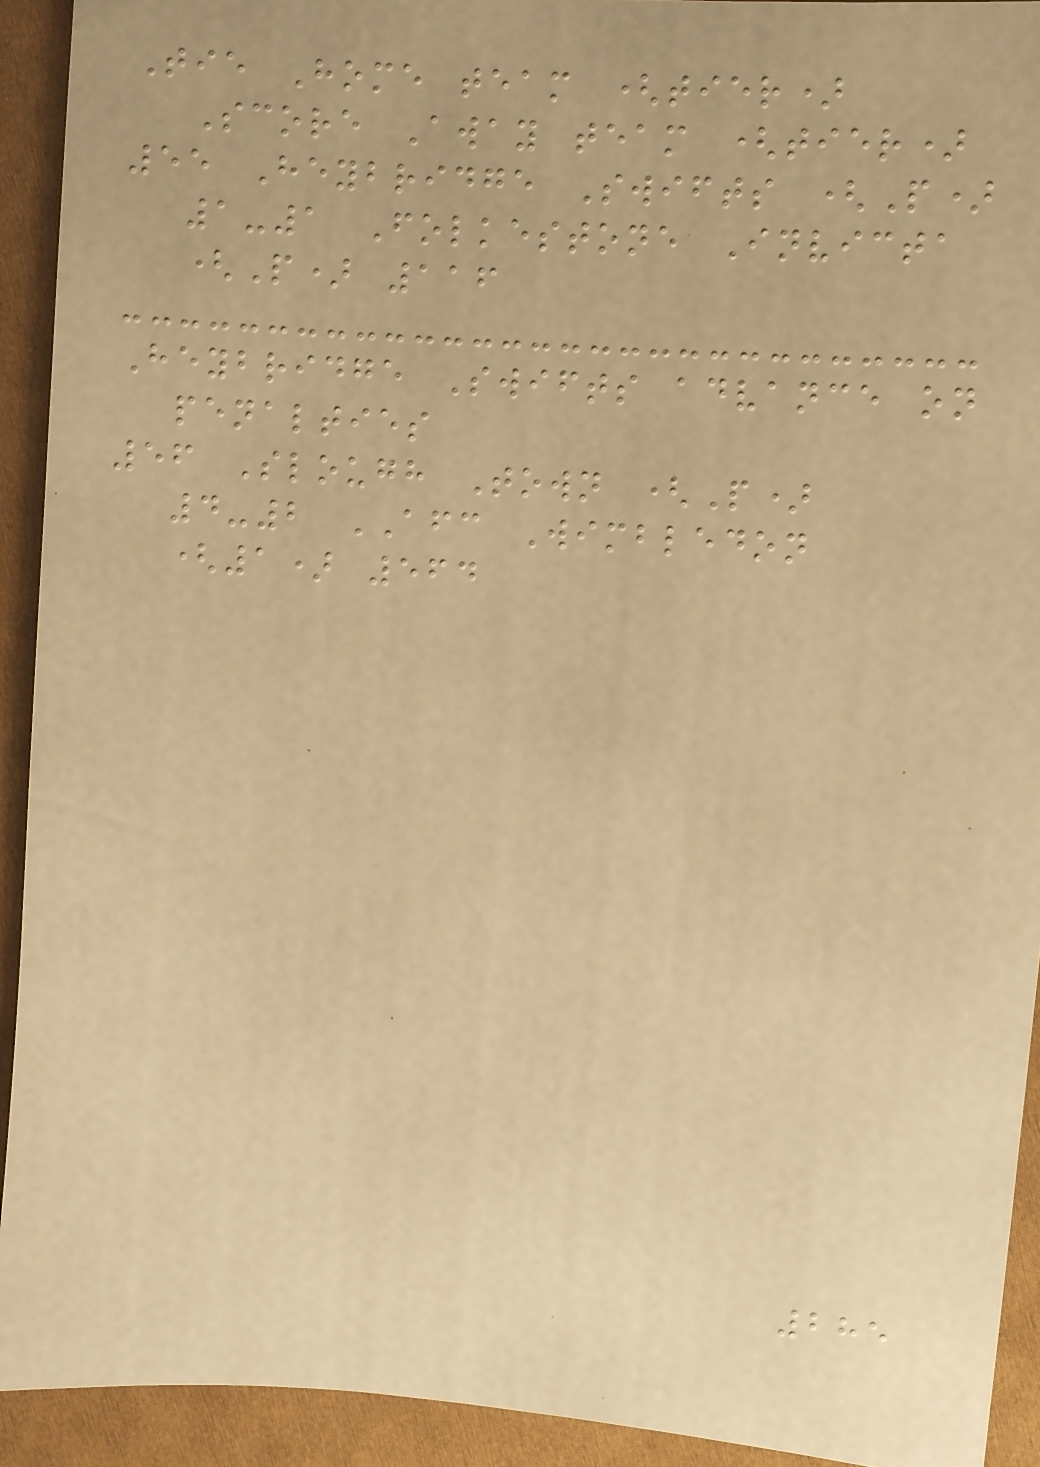Tie Home team (tier)
Score Away team (tier)
55 Heybridge Swifts (P)
1-1 Folkestone Invicta
(P) 116
Heybridge Swifts advance on
penalties
56 Slough Town (P)
4-2 AFC Wimbledon
(1) 564
285
